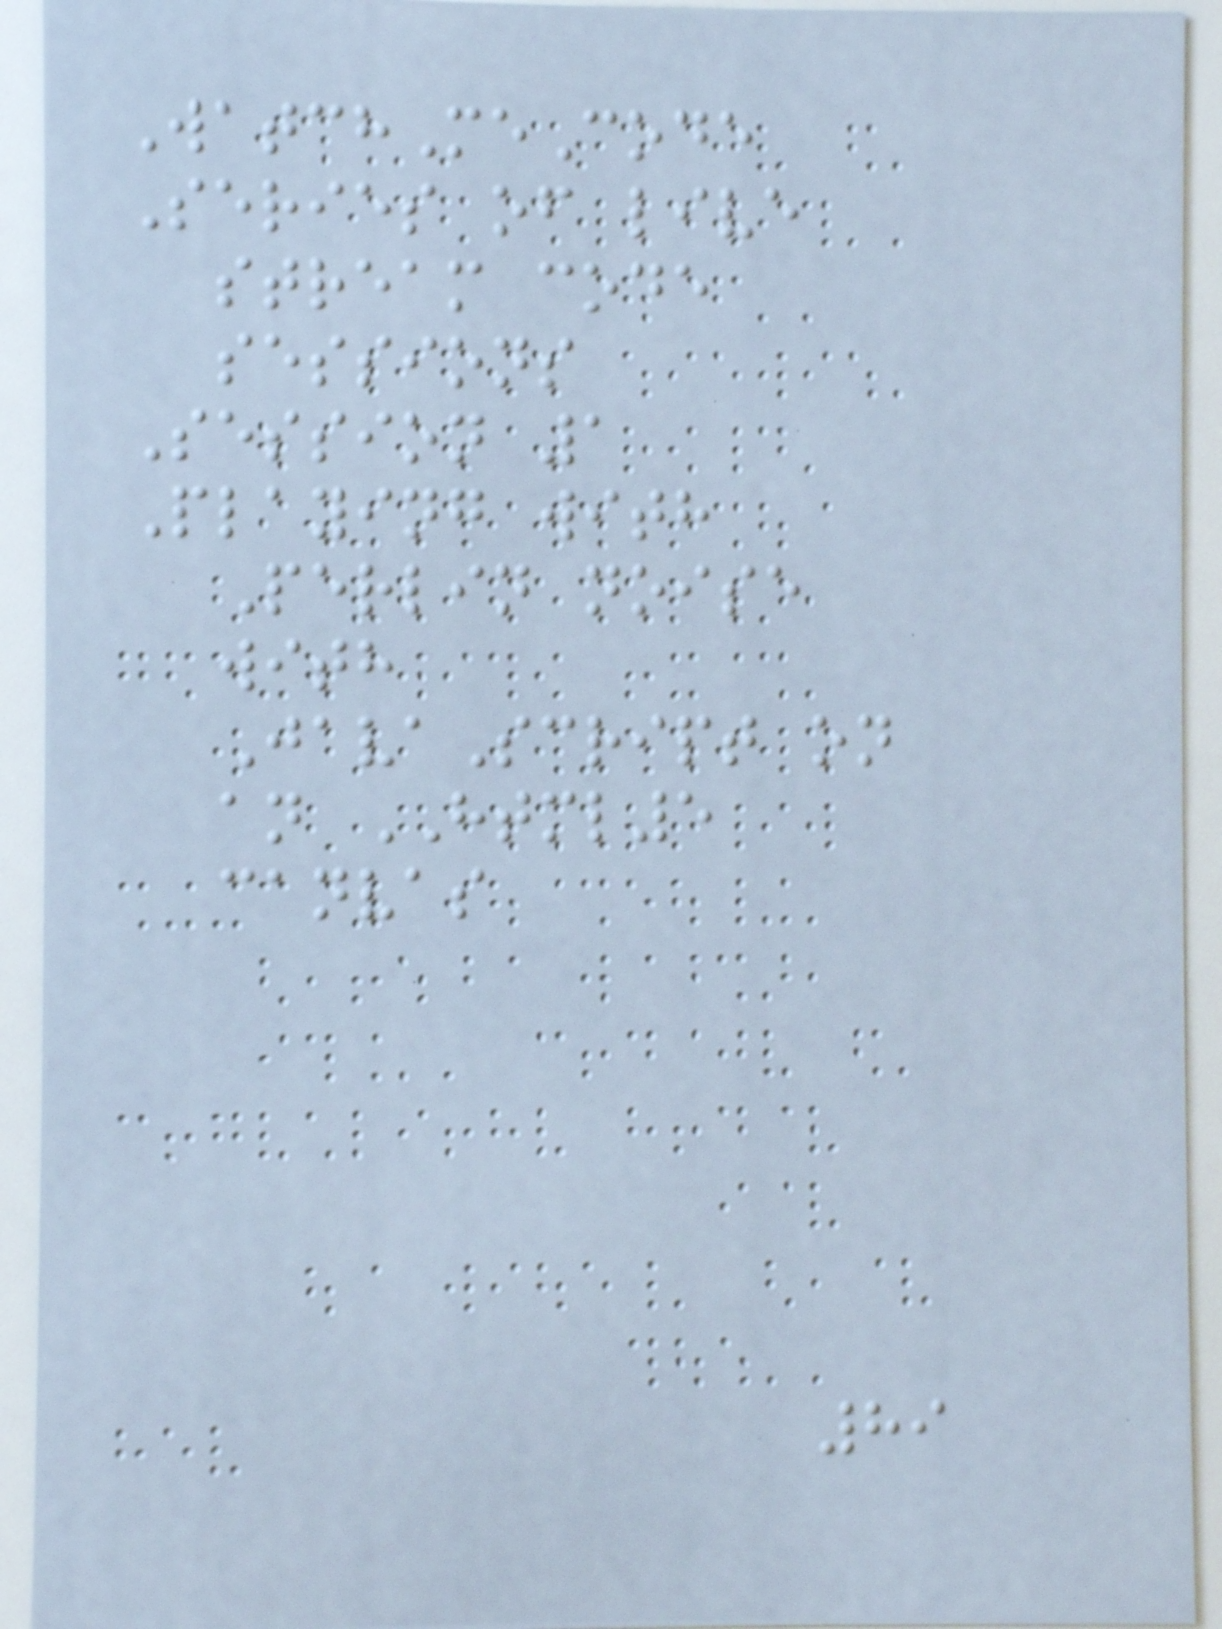WatchMeCode
Series of live
stream code
sessions
Session 1
Playing with
Perlin noise
with
JavaScript on
an HTML5
canvas
89
